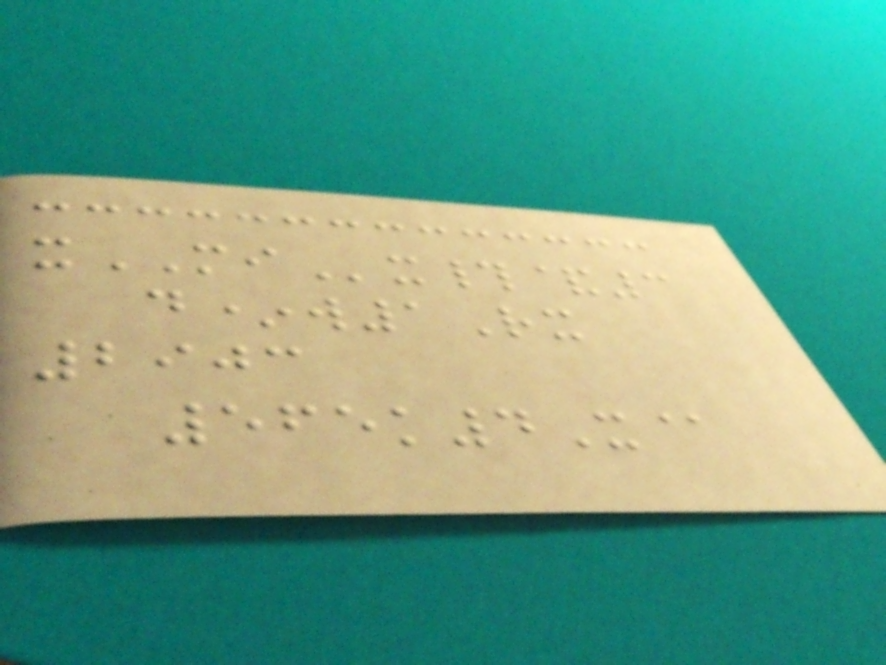xMIx#&3
d*w1Rx
2903
565k4X@
